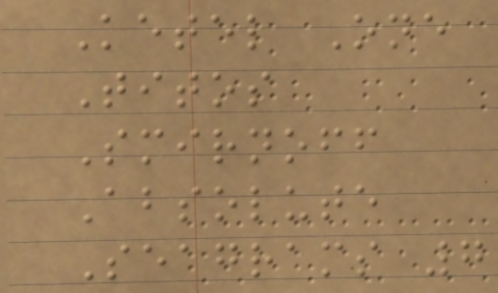Ketel One
Titos
Smirnoff
Absolute
Seagrams 7
